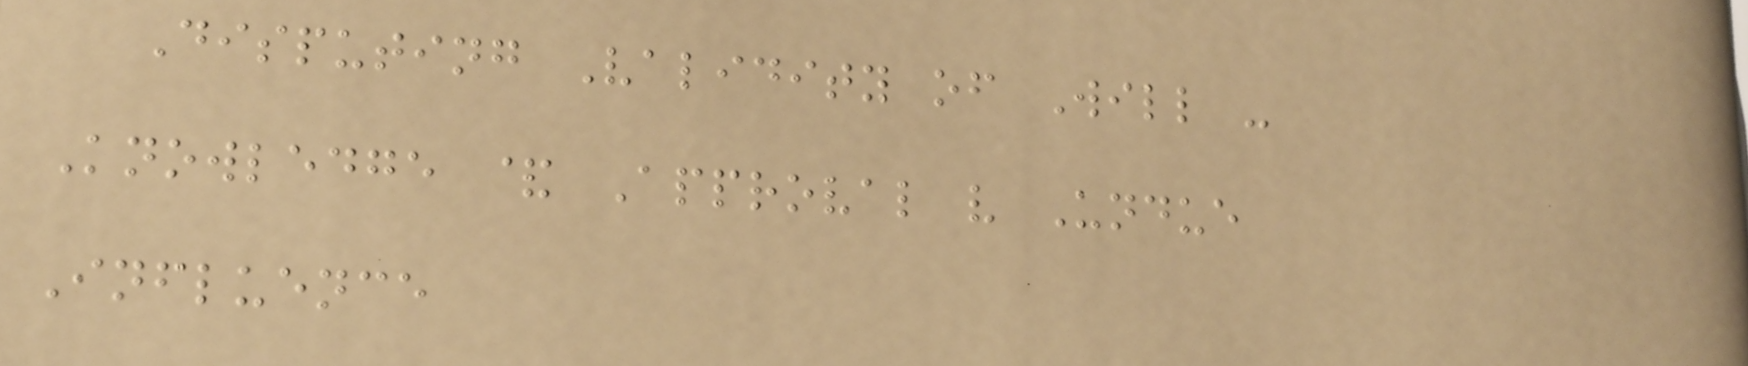Disputing Validity of Will -
Knowledge & Approval v Undue
Influence
